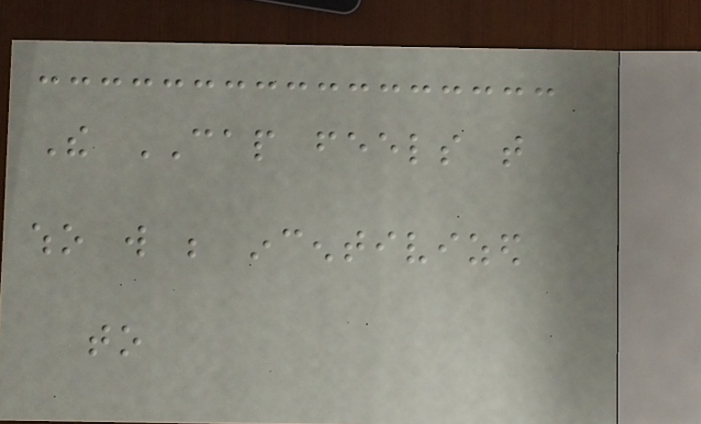The CAP feels that
who will be incentivized
to
